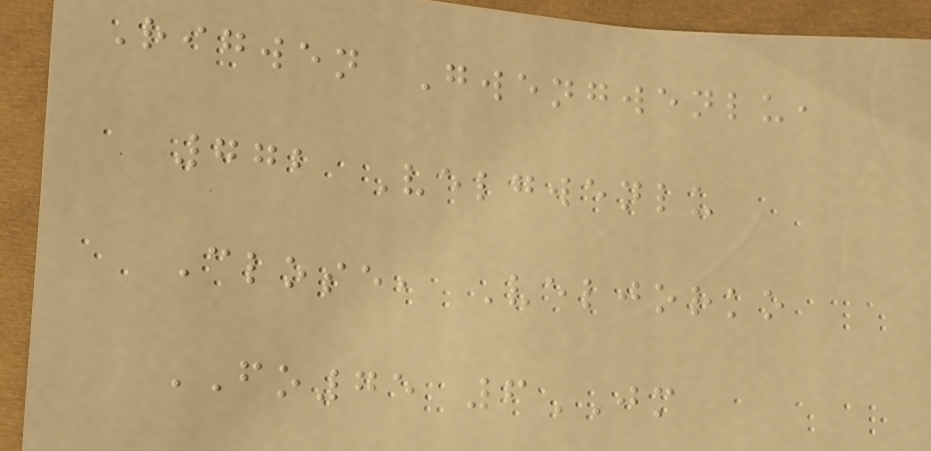Rigwen Gwengwenlu,
772 Velgwenlu
Close, Veljorko
FO75 6JM
